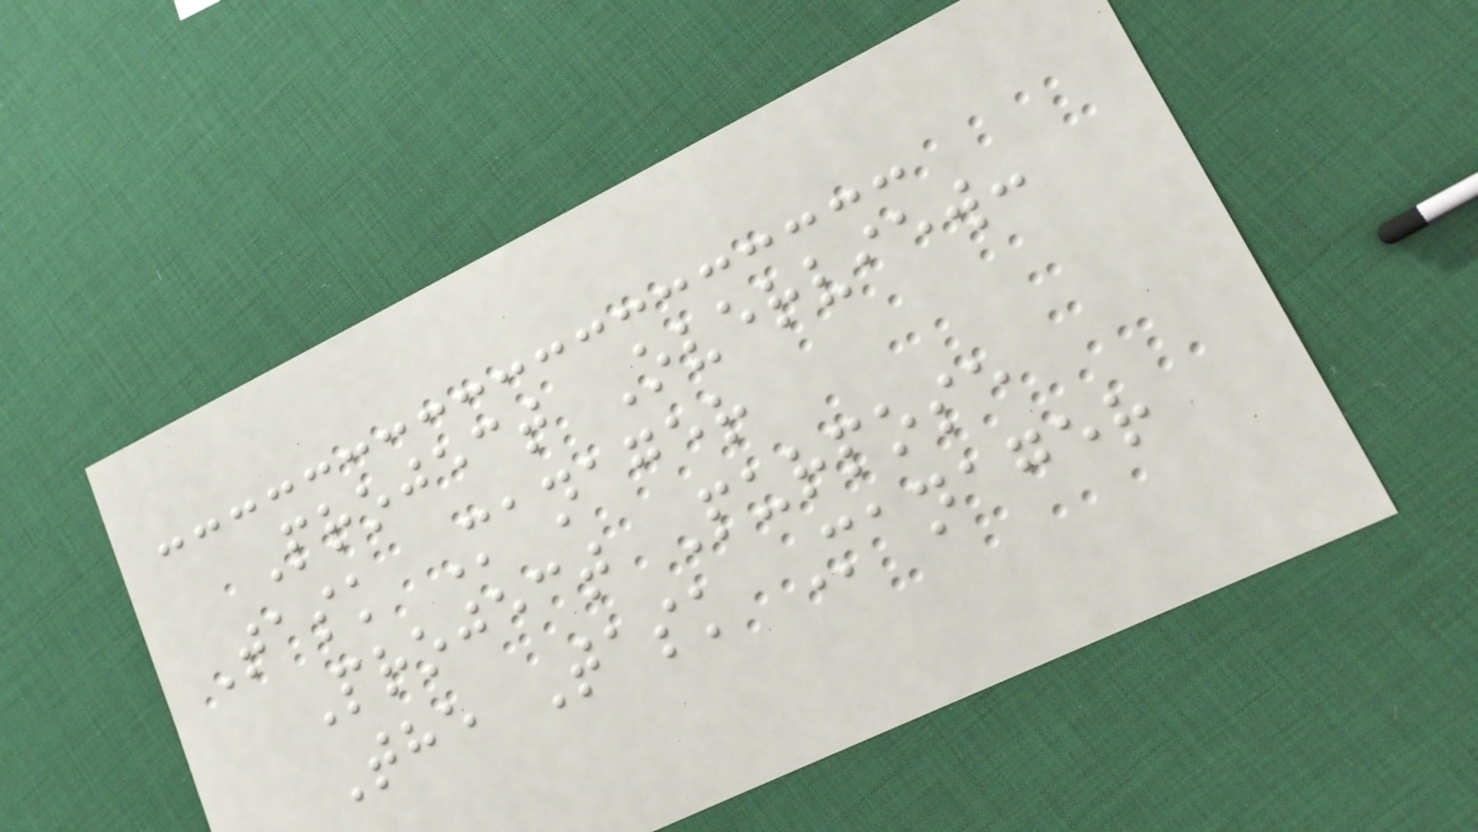Project Overview:
Task Manager
Project Purpose
The Task Manager
